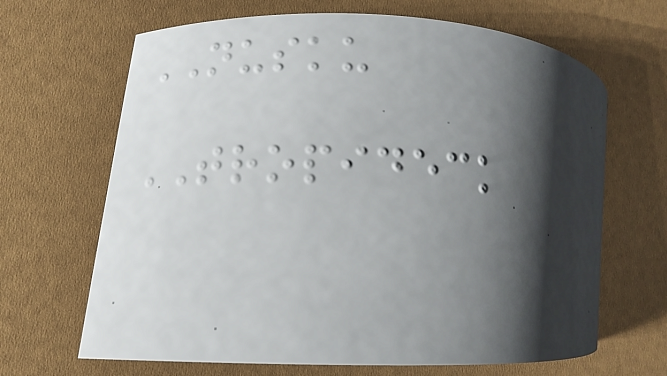NUSKU
TROPIDECK
